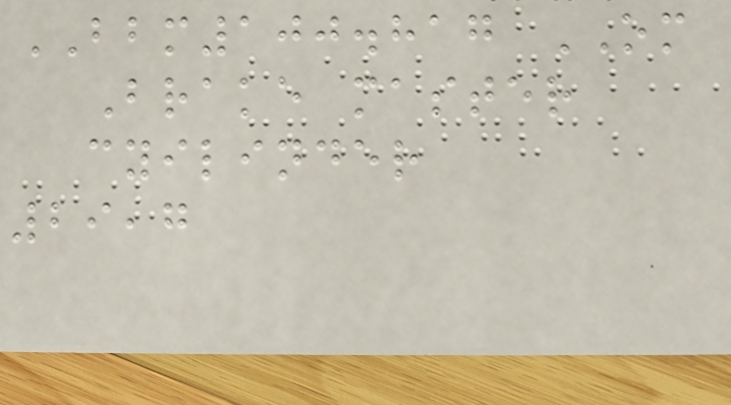BBM100.817 OM
Brake master
cyilinder
29,7
